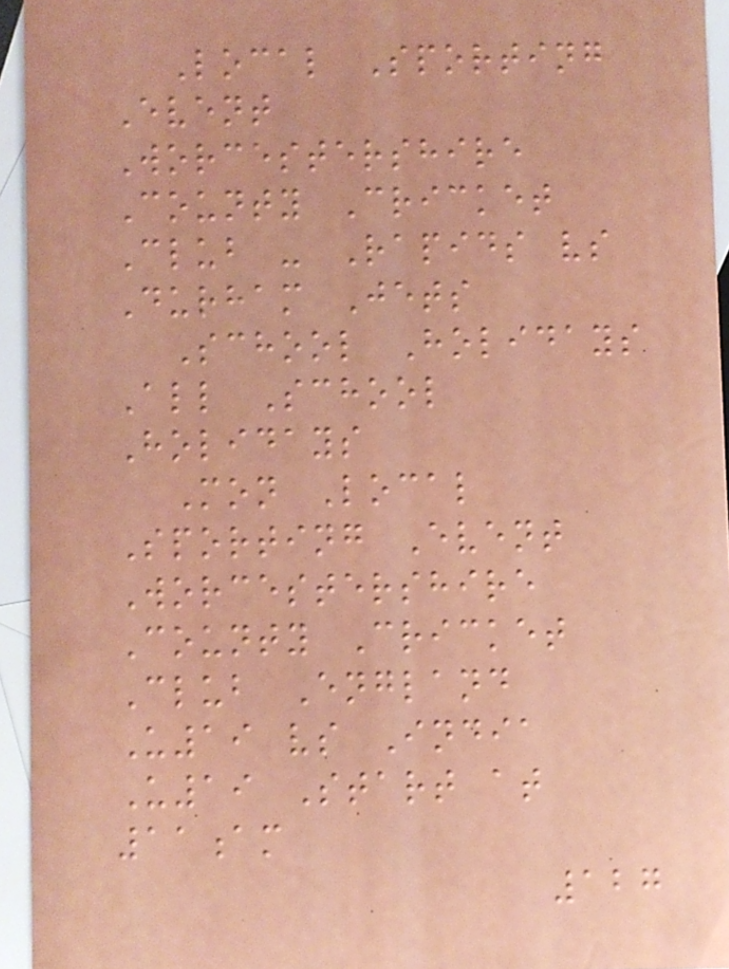Local Sporting
Event
Worcestershire
County Cricket
Club - Rapids vs
Durham Jets
School Holidays
All School
Holidays
Mon Local
Sporting Event
Worcestershire
County Cricket
Club England
U19 vs India
U19 Start at
11am
127
